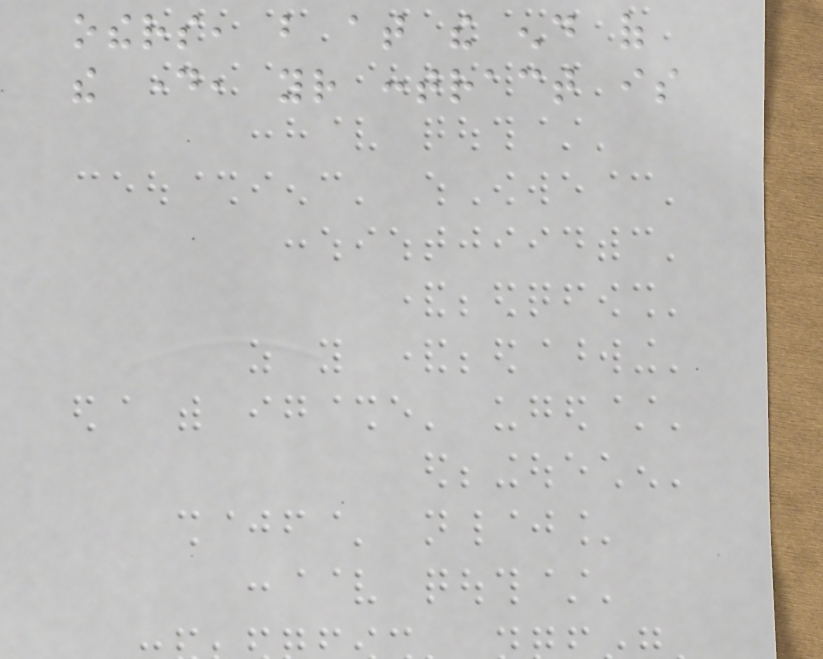others, but at the end of
the day, your contract is
